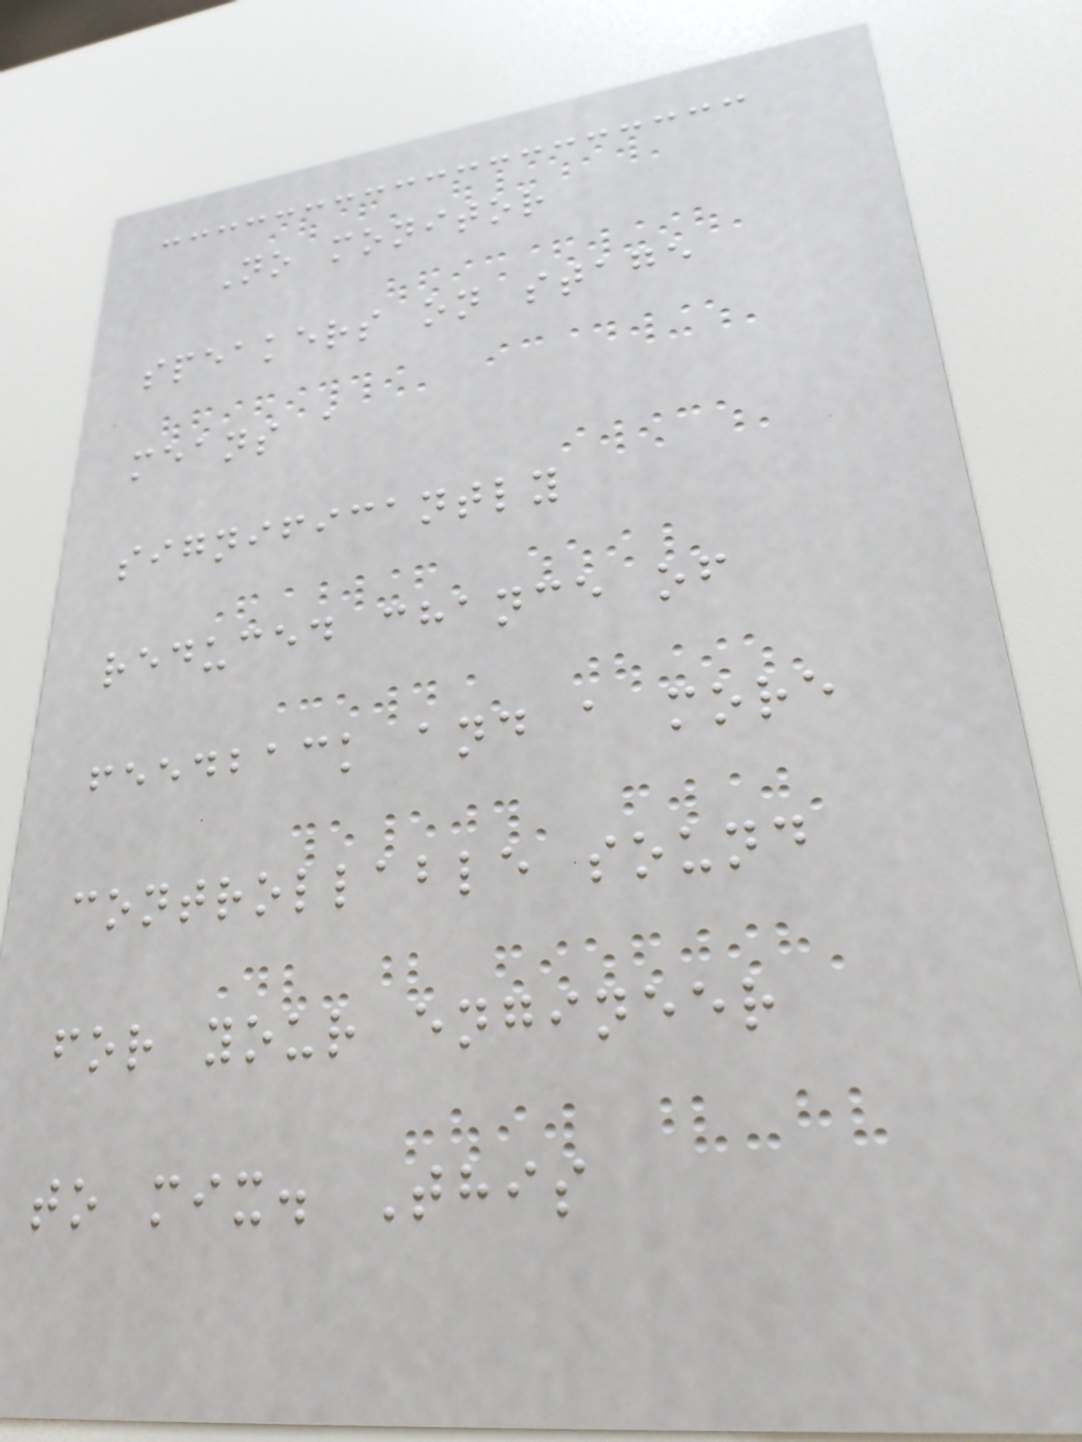No monitor
speakers on stage
means a
significantly
reduced chance of
feedback and a more
controllable sound
for your engineer
to mix. This
